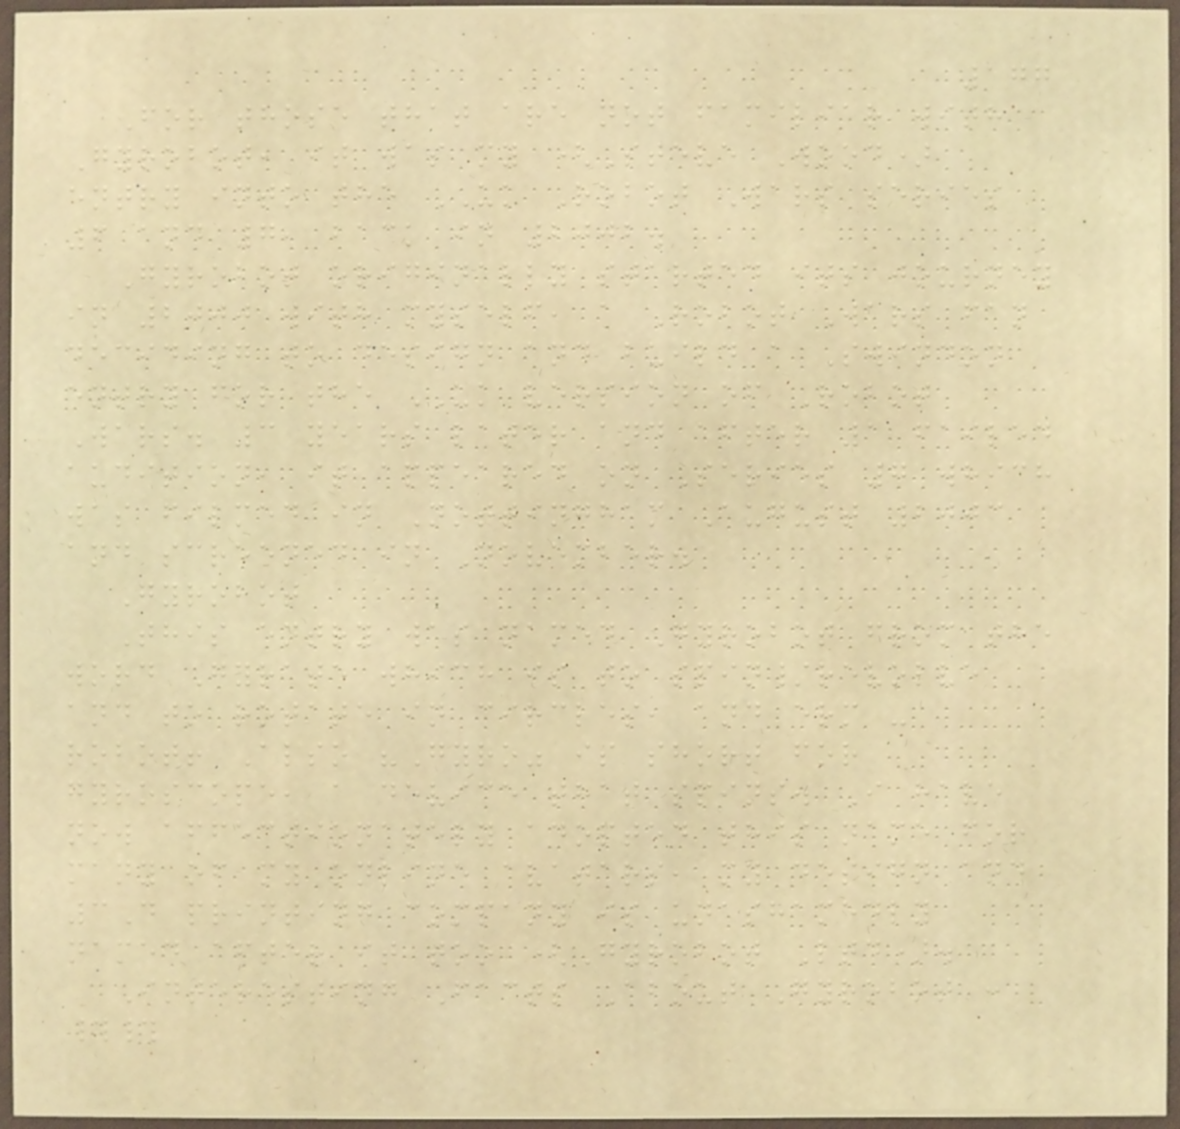177
For those that are not familiar with
Gyrobot, it was my (Steve Wood)
entry into the UK Robot Wars series
6 and 7, back in 2002.
Gyrobot originally started its journey
in 2000 with myself, a Robot Wars fan
deciding to design and build a Swindon
entry for the UK version of Robot
Wars. 3 years later and after 1 failed
audition, it appeared on Series 7 which
was filmed in Nottingham August 2003
and screened in November.
Gyrobot
This entry was named Gyrobot from the
word Gyrate which is to spin/revolve
and to rotate in circles, and erm -
robot! Also "Gyro" is short for
gyroscope, a device that spins. I have
now affectionately adopted this name for
many of my online avatars, my design and
3D printing company is unashamedly
named after it too (Gyrobot Ltd).
Interesting Facts About Gyrobot :
##
